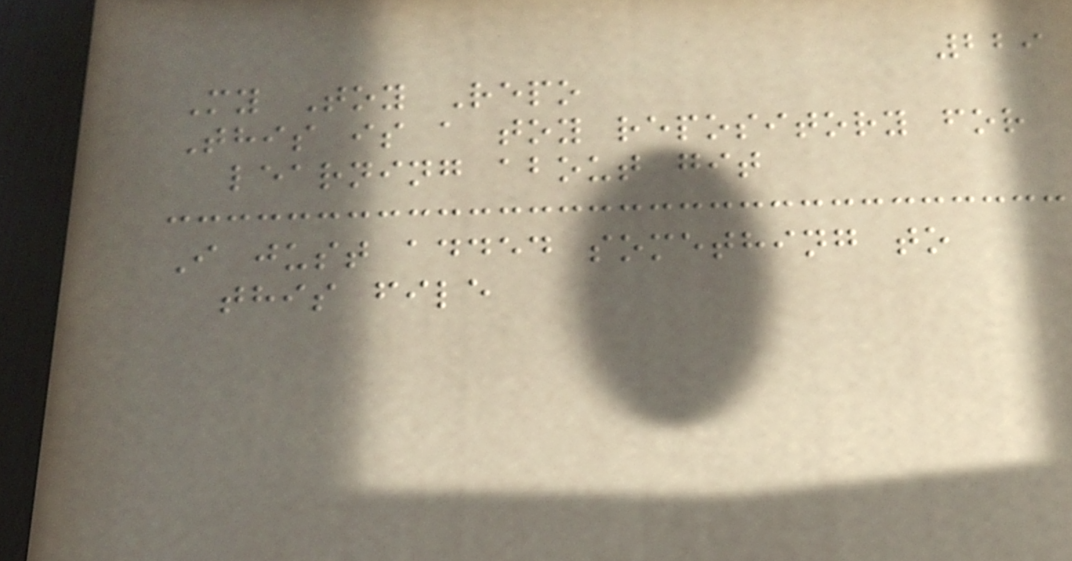229
My Toy Repo
This is a toy repository for
learning about git
I just added something to
this file
